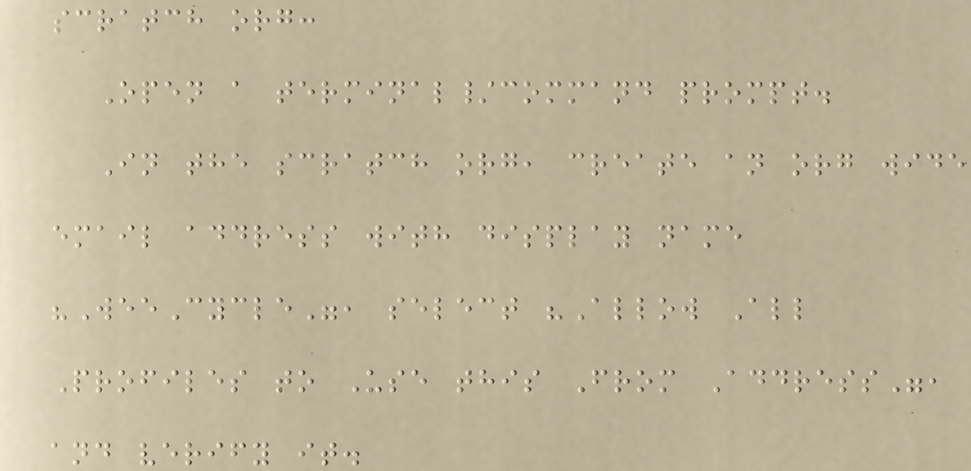scratch org:
Open a terminal/command prompt.
In the scratch org, create an org wide
email address with display name
"WeeCycle", select "Allow All
Profiles to Use this From Address",
and verify it.
